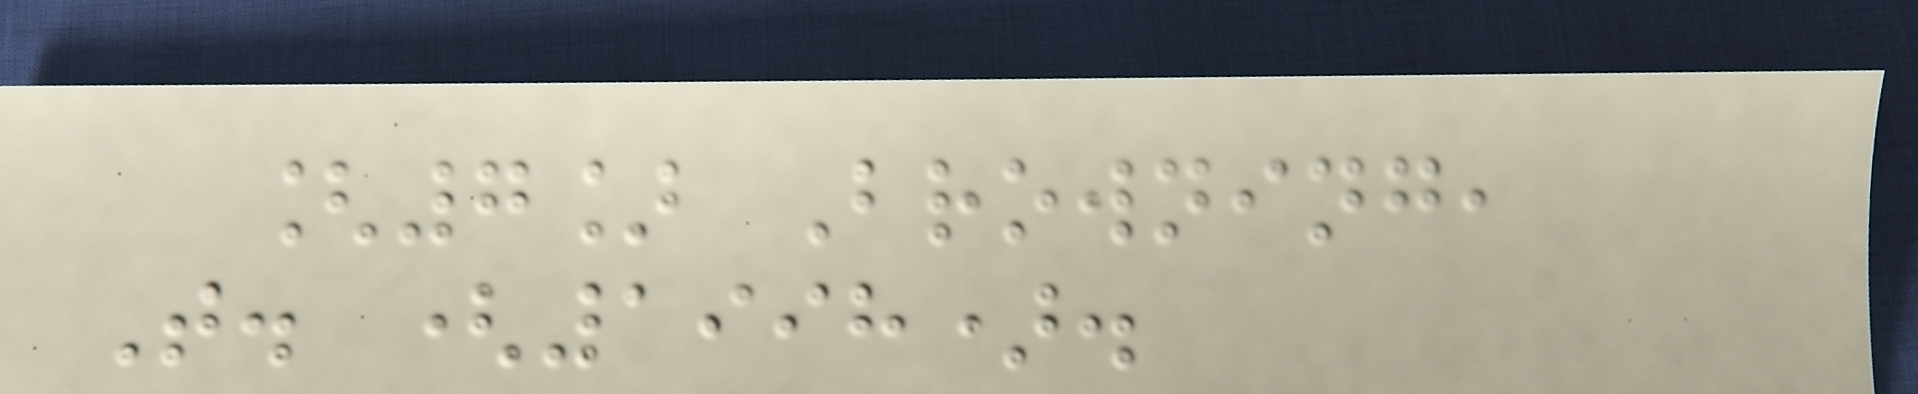[7] Browning,
T. (1998).
